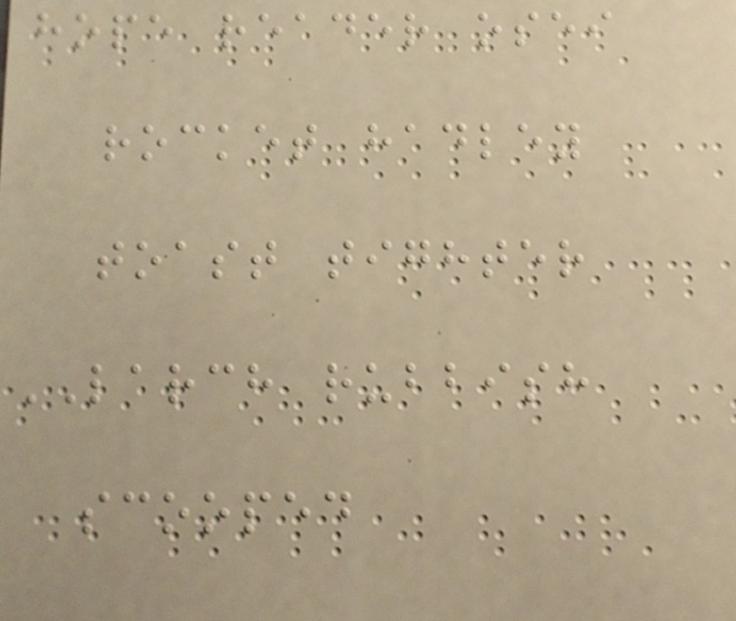hope reader osei
rocket hadley
toast tighter
LARCH rubbish
scooped
